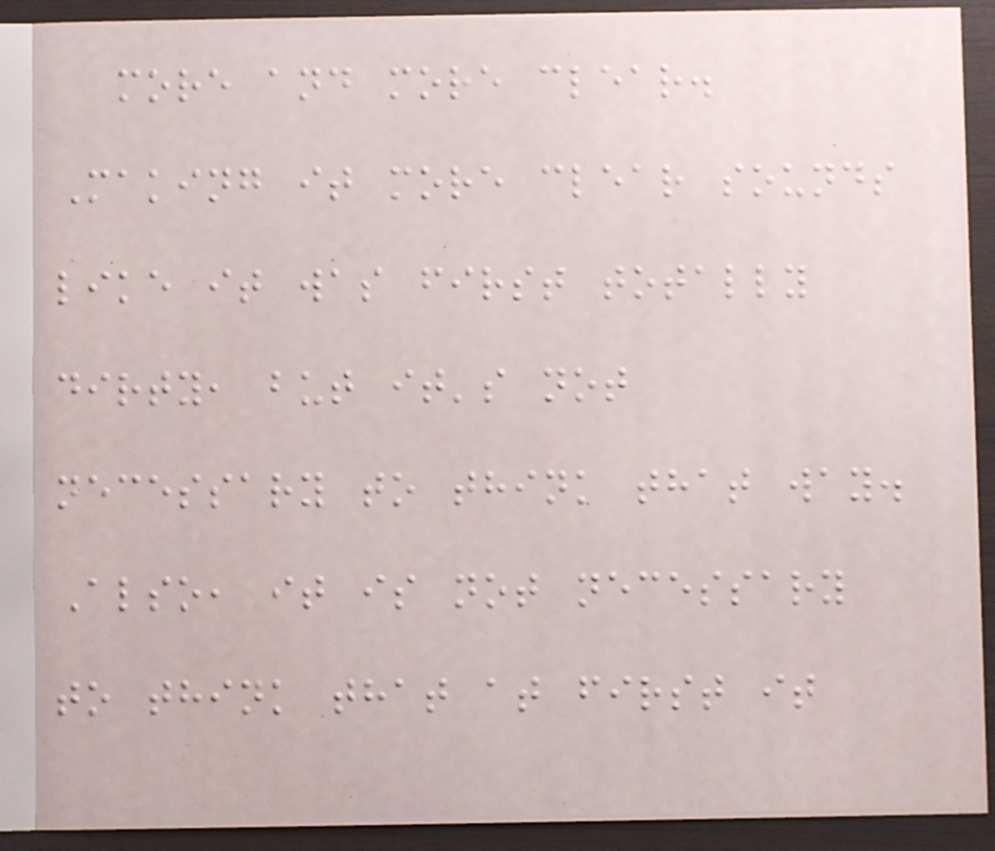more and more clear.
Making it more clear sounds
like it was first totally
dirty, but it's not
necessary to think that way.
Also, it is not necessary
to think that at first it
